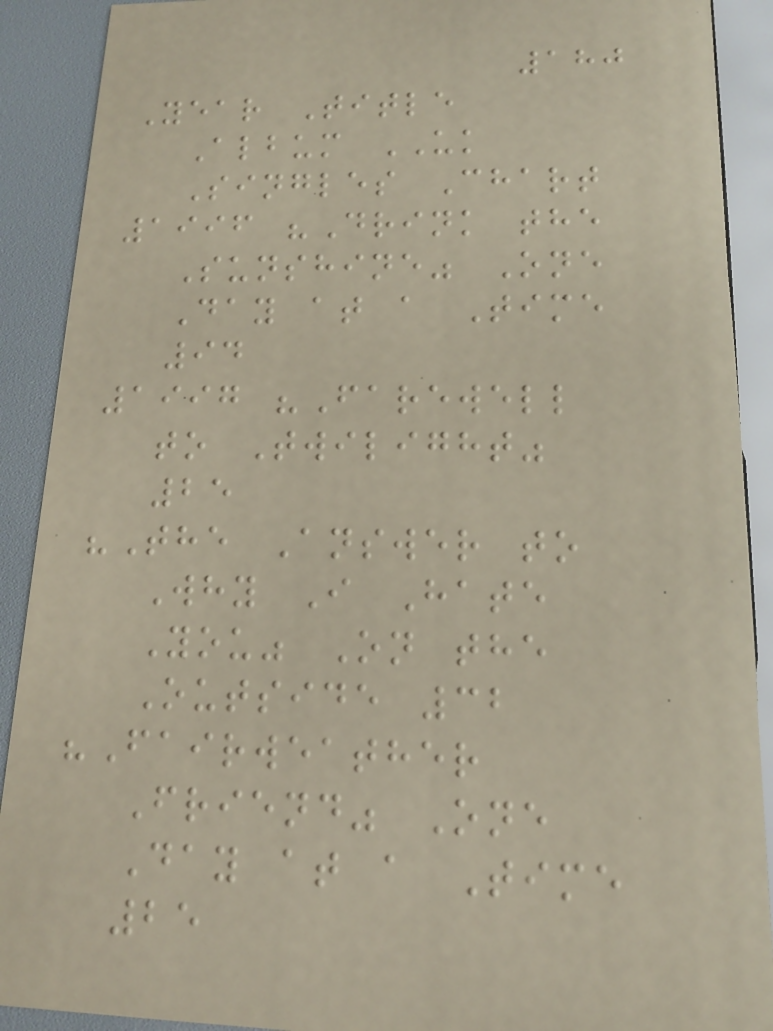180
Year Title
Album UK
Singles Chart
1996 "Drink the
Sunshine" One
Day at a Time
94
1997 "Farewell
to Twilight"
25
"The Answer to
Why I Hate
You" On the
Outside 32
"Fairweather
Friend" One
Day at a Time
25
